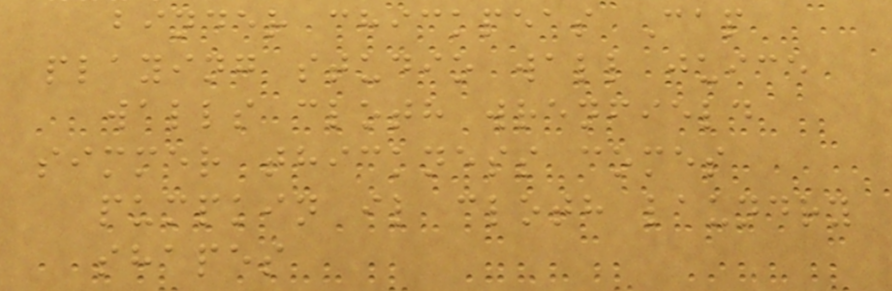binder chickpeas Cap
playing studio wall juice
walls cloth wrenfield
simmer thickness comes
pumpkin il cloth laundry
shapes
